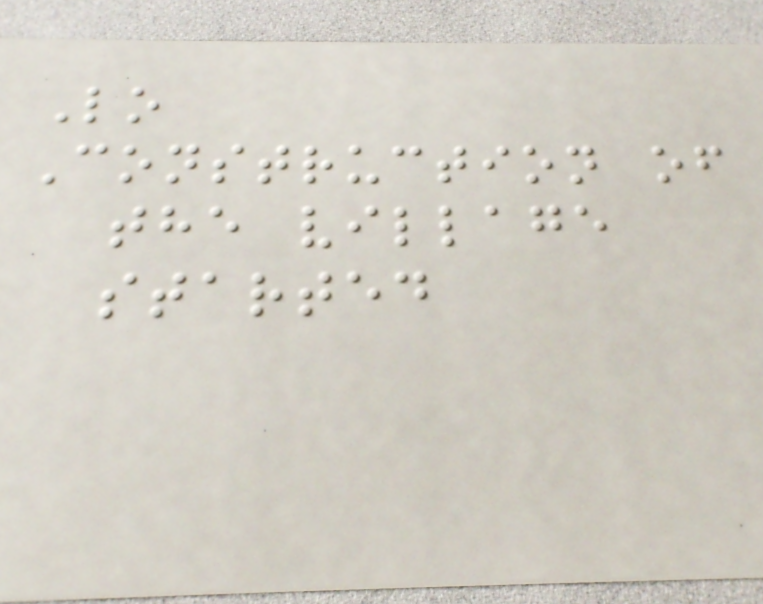Lo
Construction of
the village
started
